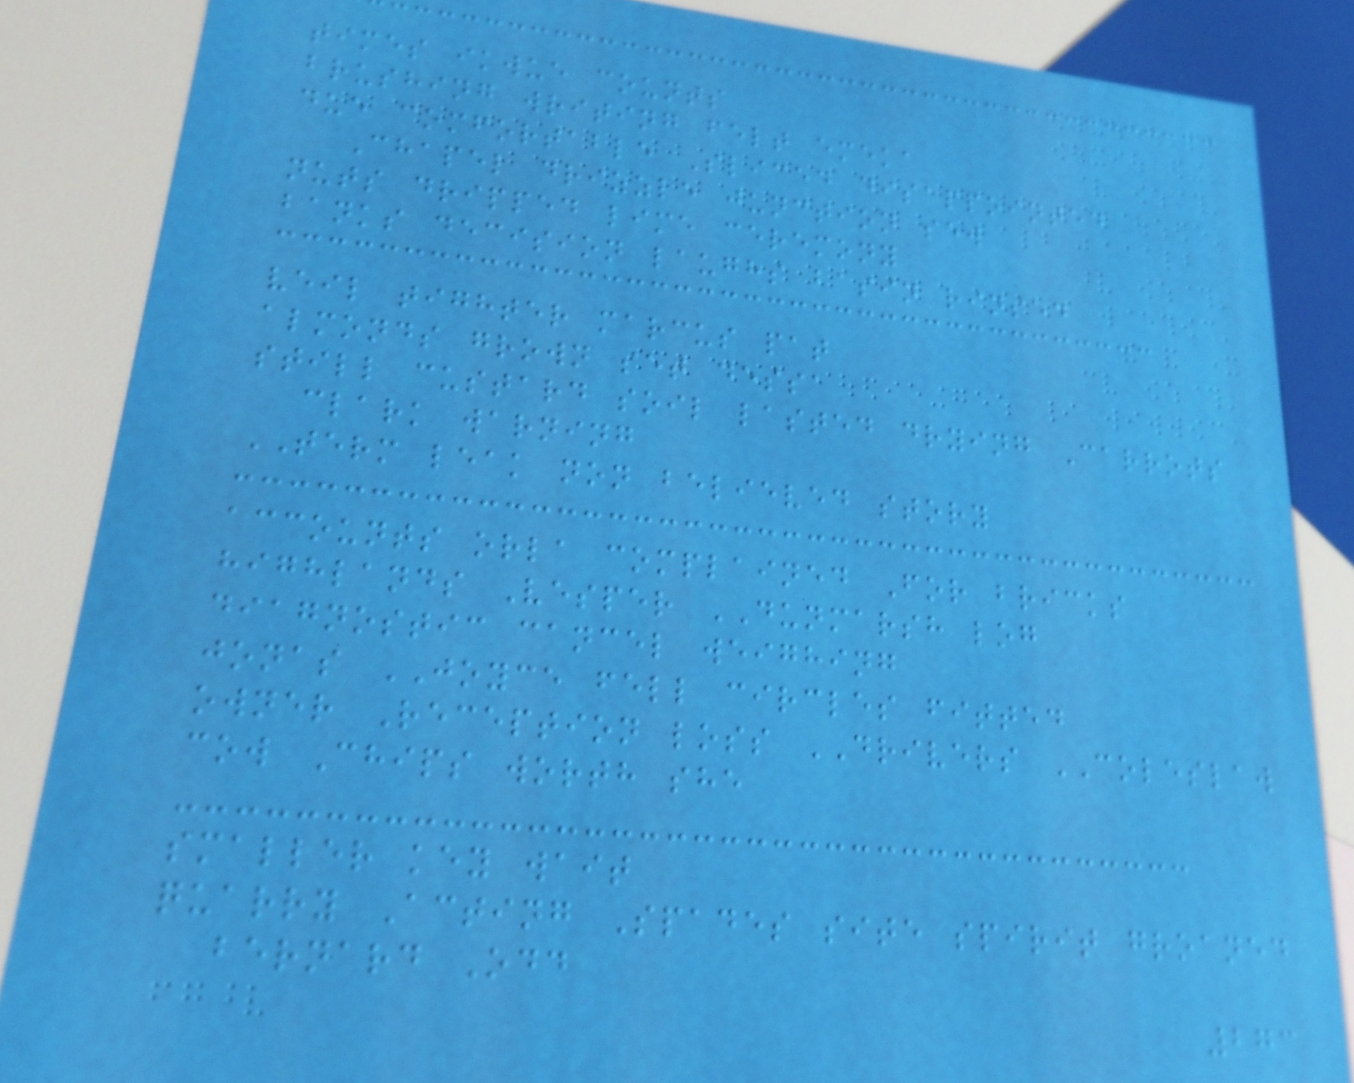times ikwue counts
brushing writing felt emeka
due comfortable Sliced disappointed
Chapel drizzle junction sew
nuts dripped lime ceremony
banks decision laughs basin rinsed
veil tighter marcus pat
almonds grown set dessa
still custard soil lasted drying Carrots
clark warning
TERM leak non believed story
accounts orla complained For bricks
highlands Vesper DUNMARSH log
diagnostic cancel weighing
jonas JOYCE fell circles fitted
owner Reception loss DRIVERS COLESLAW
cow Chips worth she
smaller key wait
quarry Acting Spades site spirit groaned
bernard Odd
273
